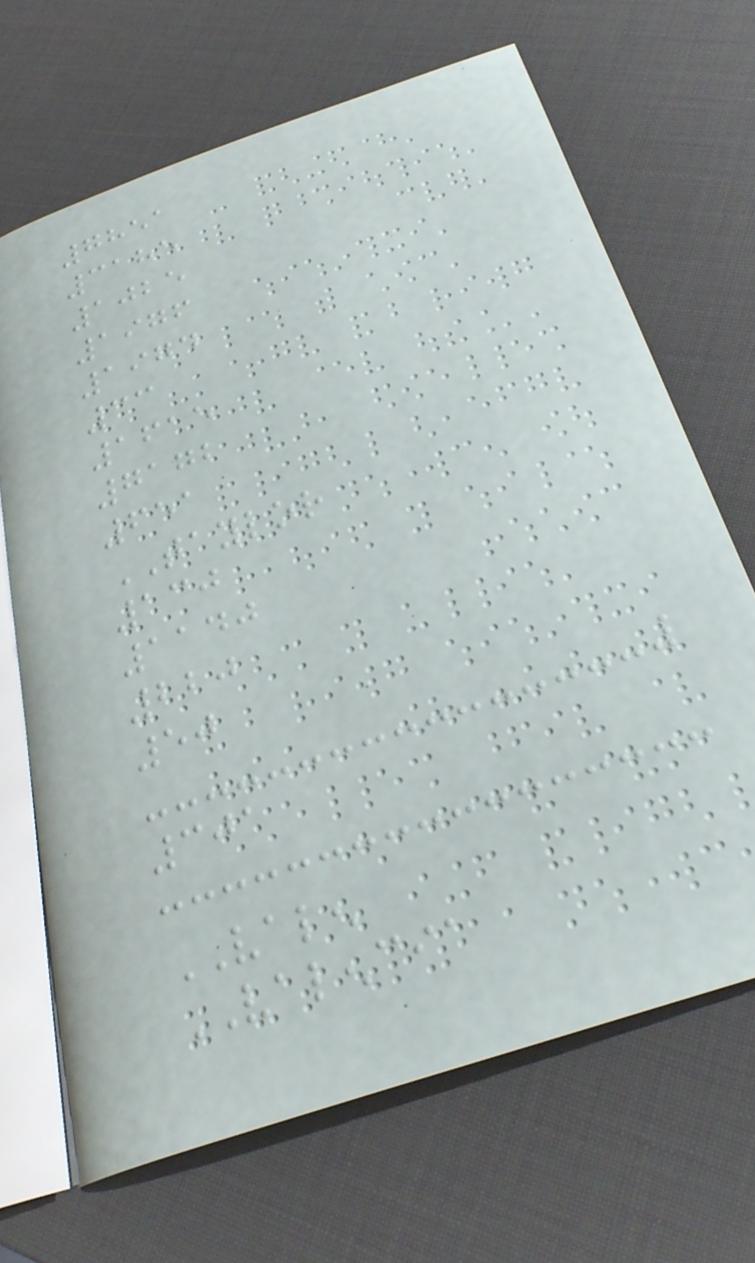7851
3185
1025
1976
1974
33
1615
7172
651
TAYLOR
130
1140
220
50
301
VALEN
VALENCIA
